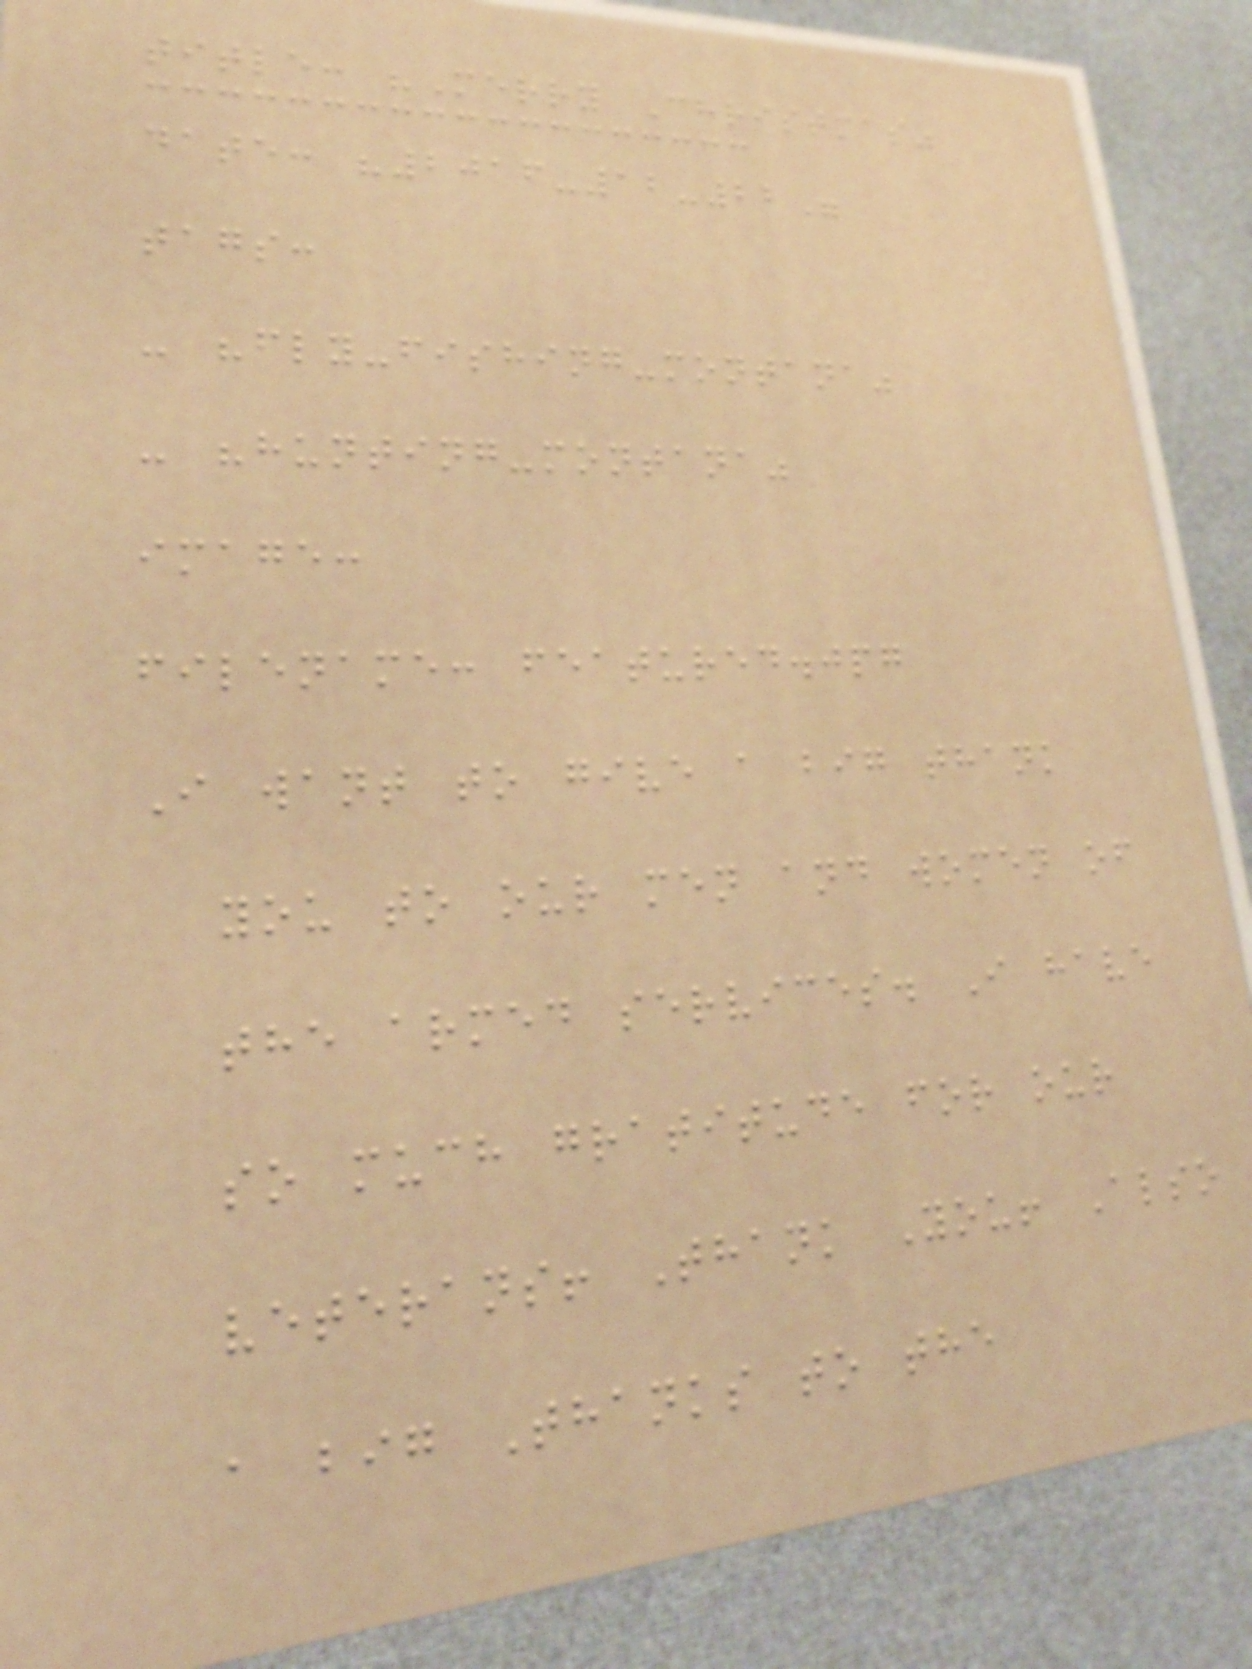title: "Merry Christmas"
date: "2016-12-22"
tags:
- "fly-fishing-montana"
- "hunting-montana"
image:
filename: featured.jpg
I want to give a big thank
you to our men and women of
the armed services. I have
so much gratitude for our
veterans! Thank You! Also
a big Thanks to the
